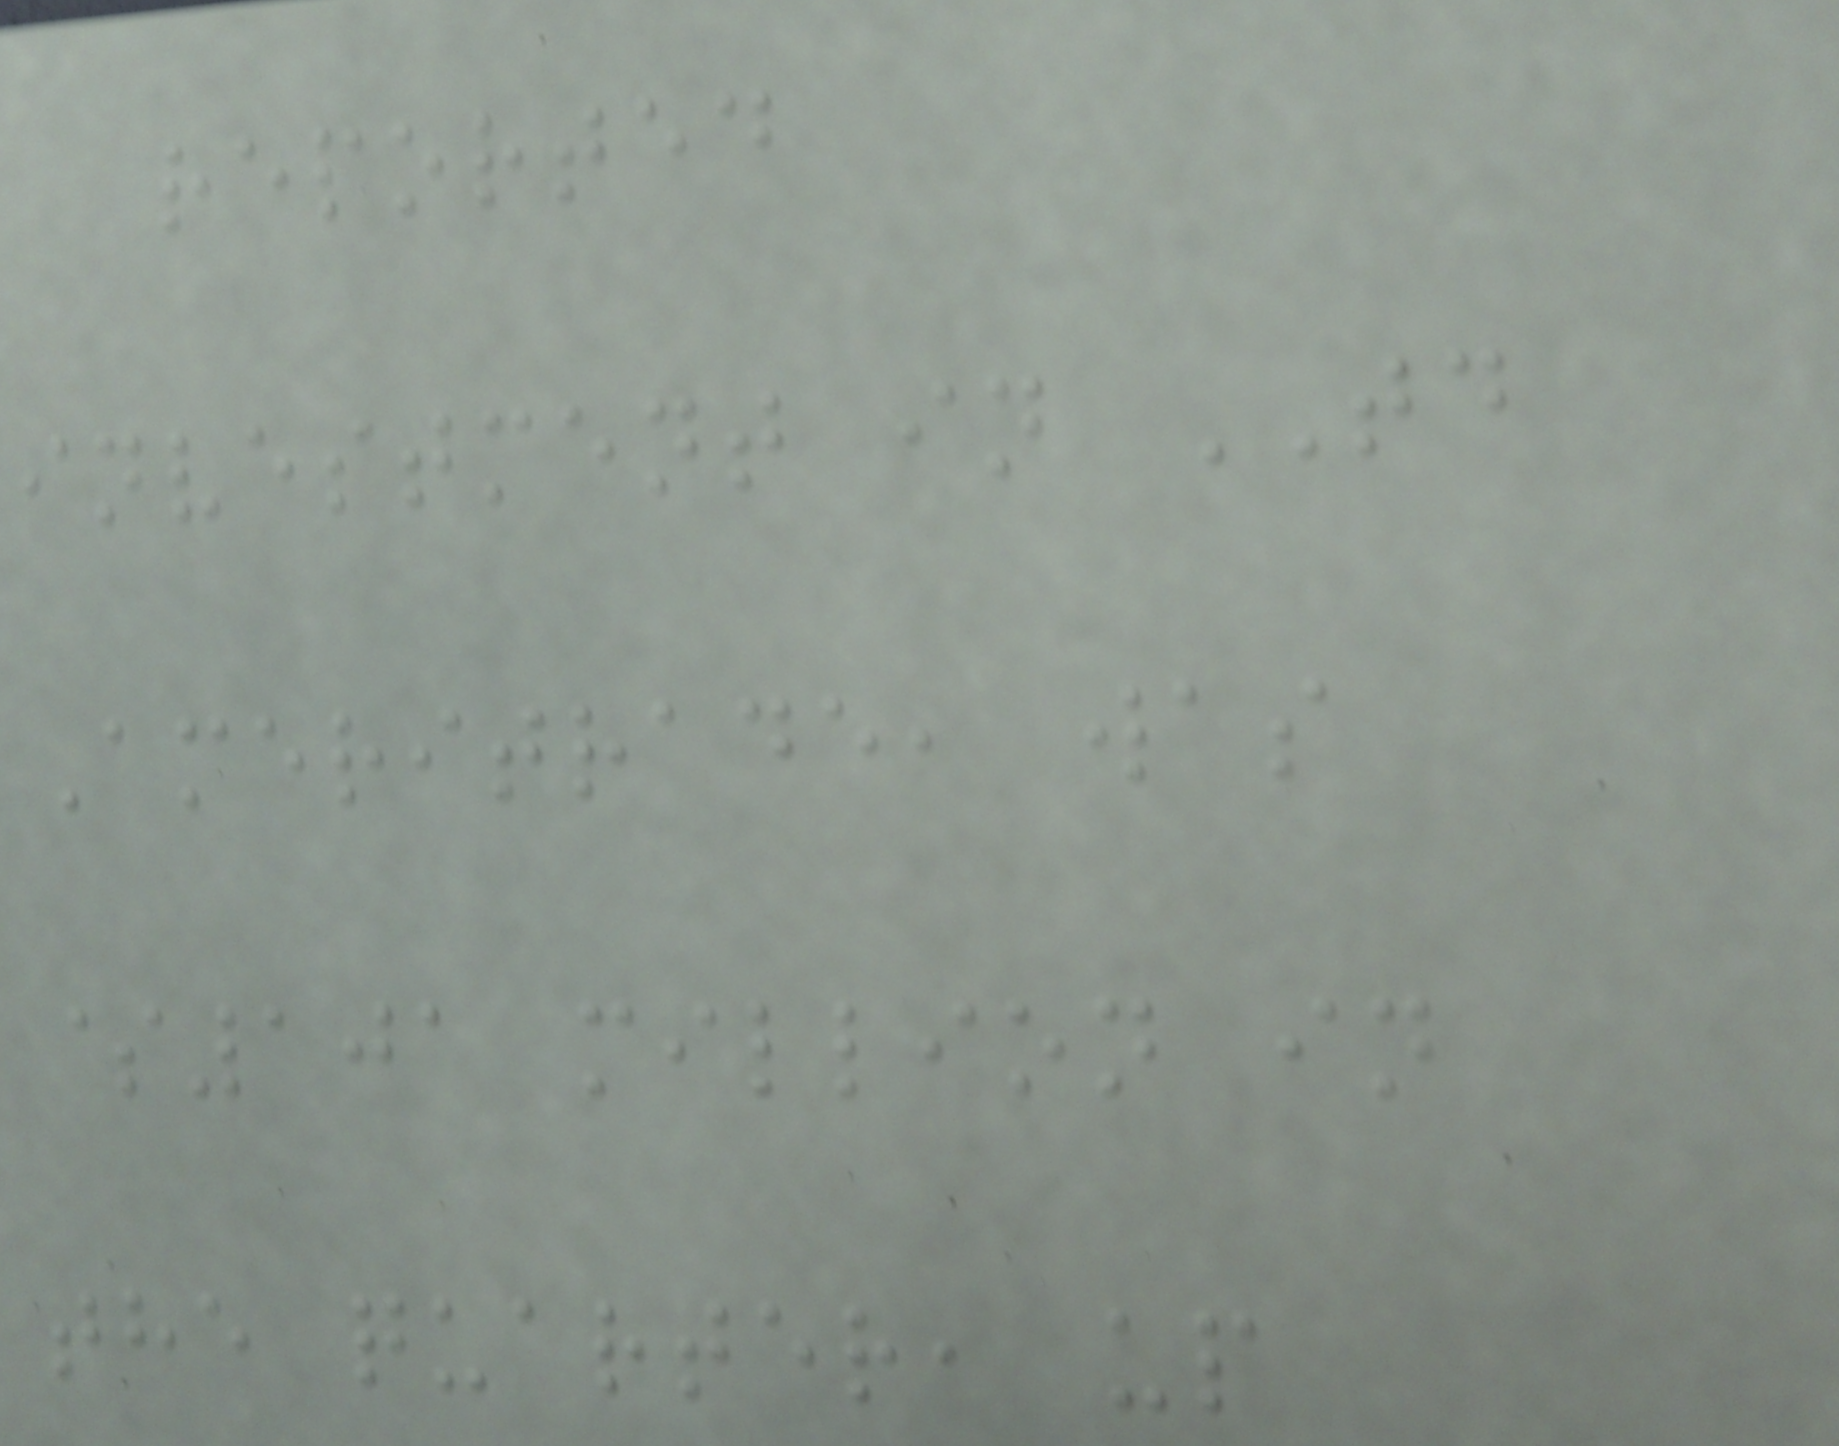reported
investment in TD
Ameritrade, was
$101 million in
the quarter, up
